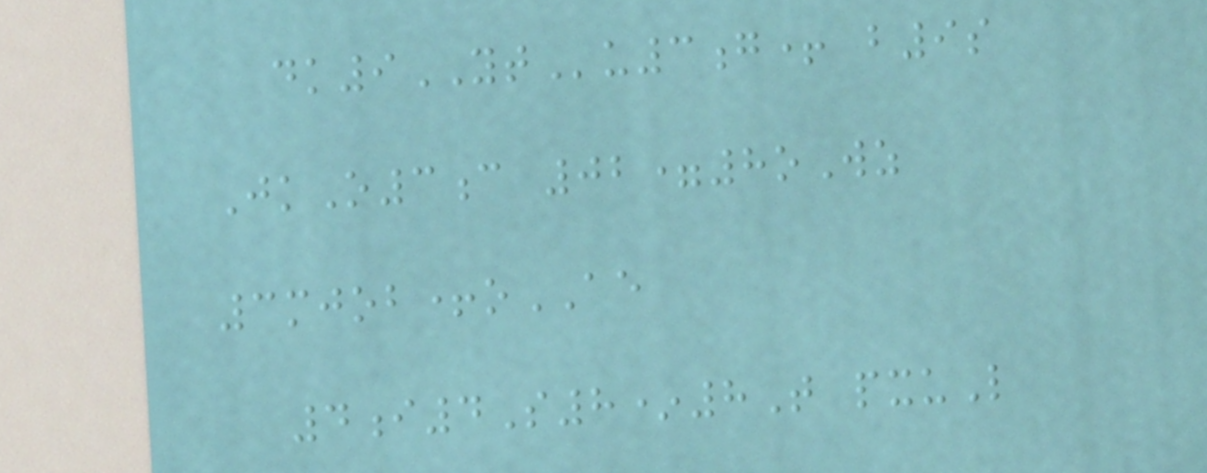dk9YTu3g+ b9s
JkO3c 02=8oWz
3mjob+oAE
4i4S8*8T pxuL
